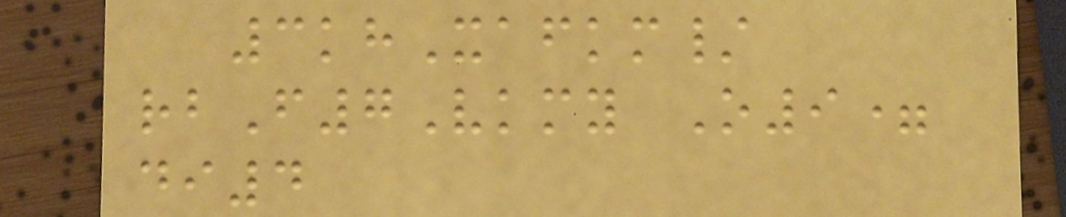3khXafkm/
rbF7Vkmy O9=
di4
